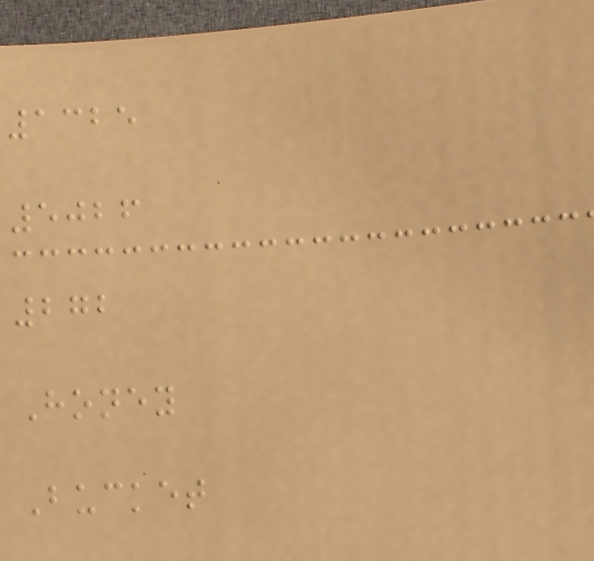1325
5026
272
Honey
Bucket
